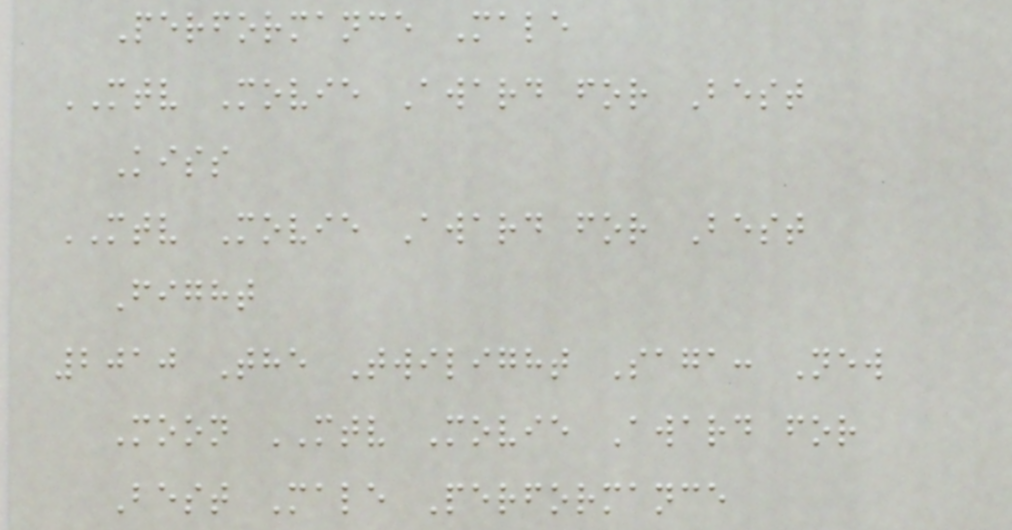Performance Male
MTV Movie Award for Best
Kiss
MTV Movie Award for Best
Fight
2010 The Twilight Saga: New
Moon MTV Movie Award for
Best Male Performance
